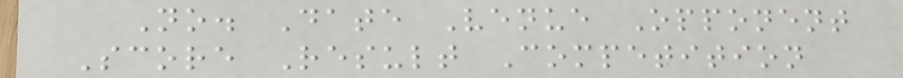No. Date Venue Opponent
Score Result Competition
